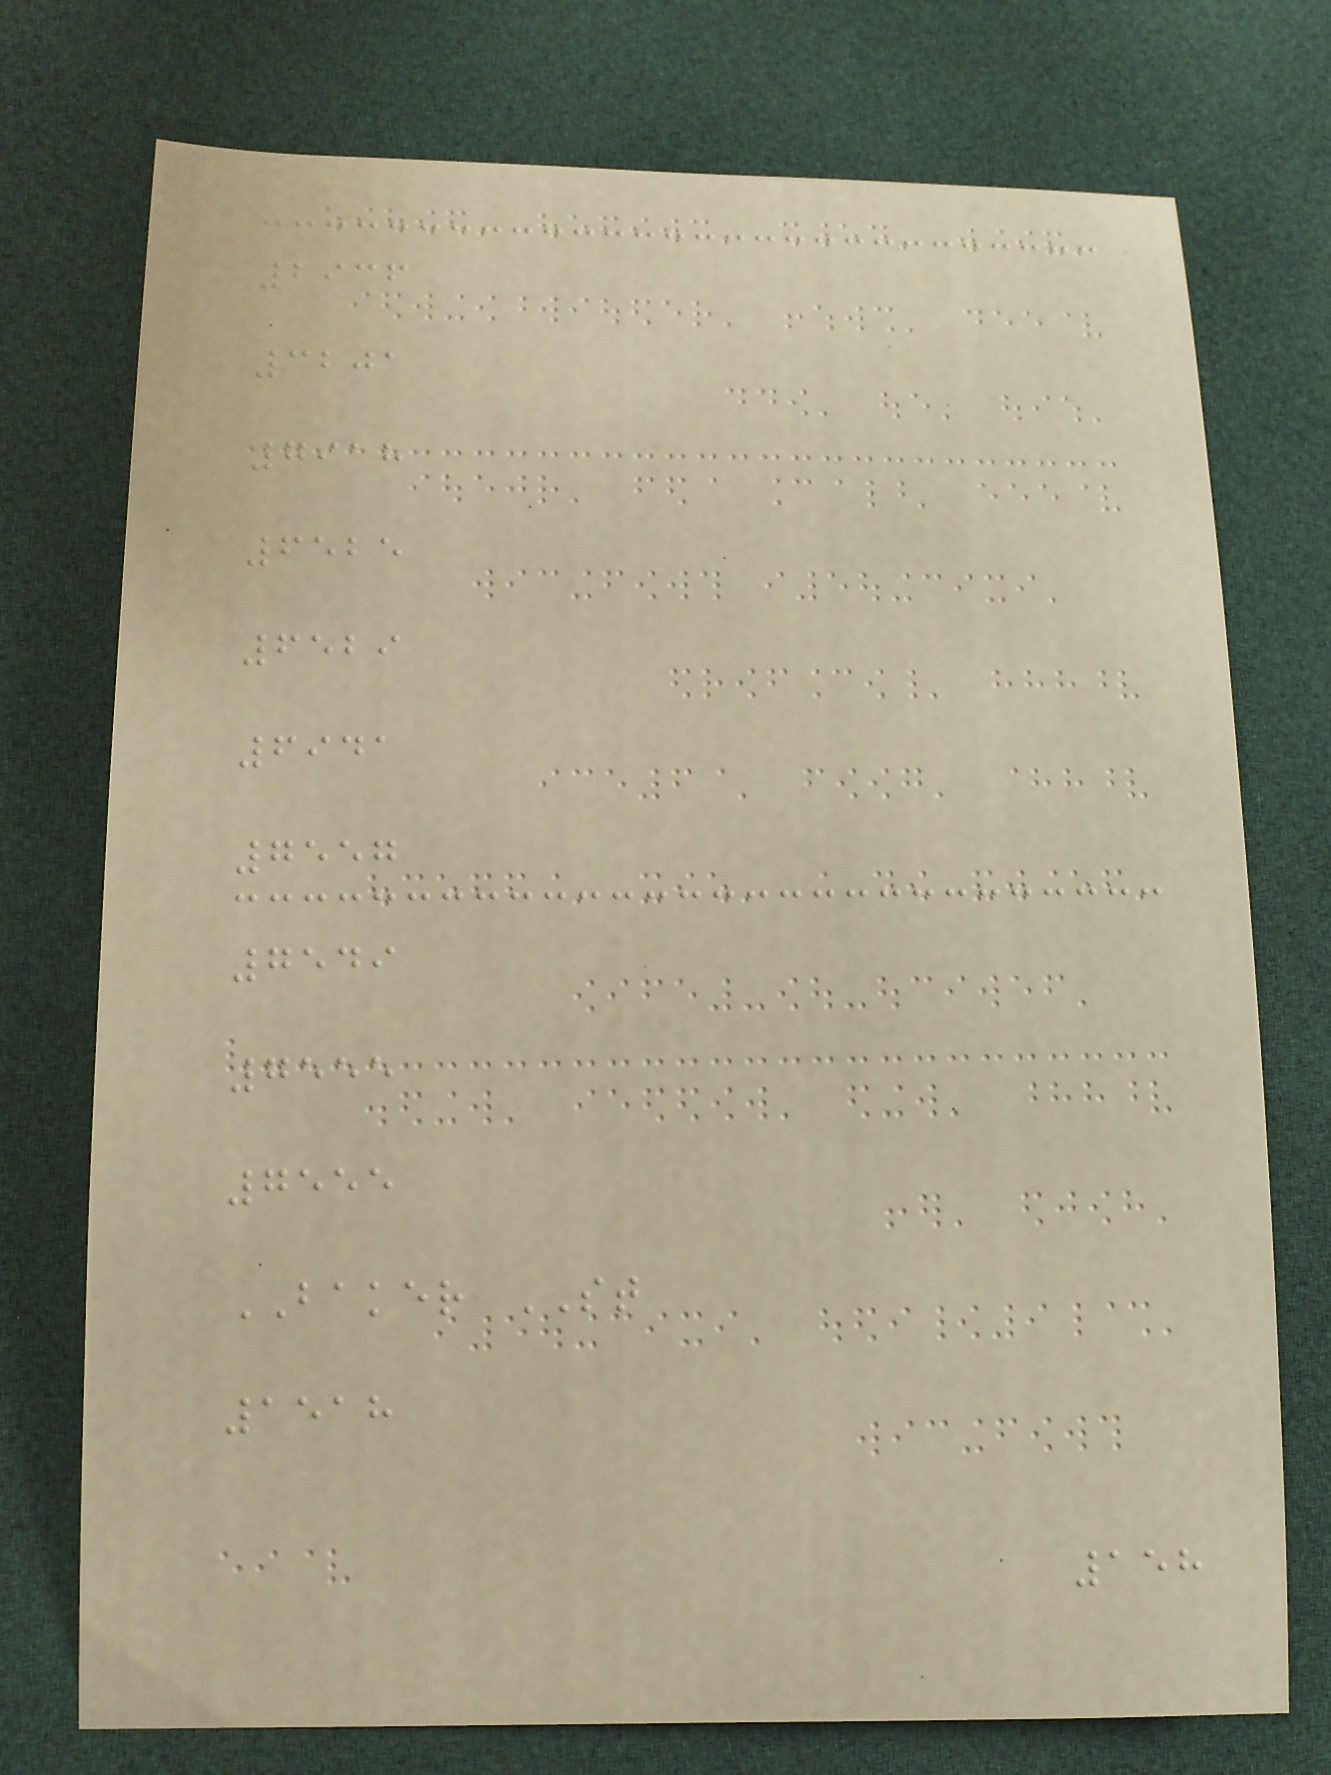2936
3201
7918
6525
6529
6941
7557
7549
7555
7555
BAKER ST
1518
158
